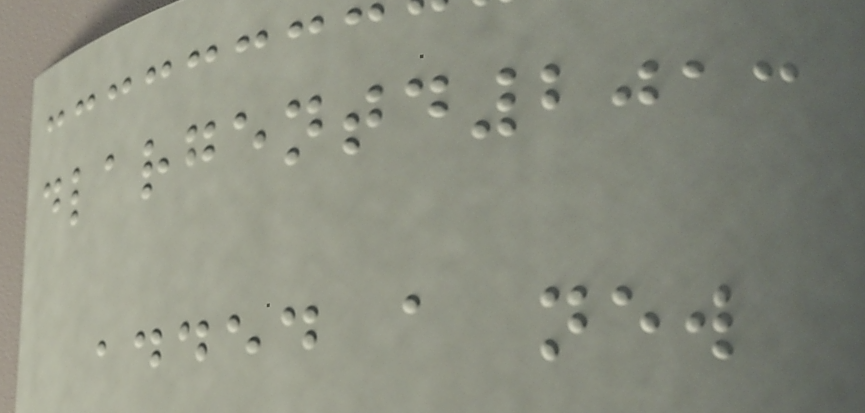dlargentd2013
added a new
